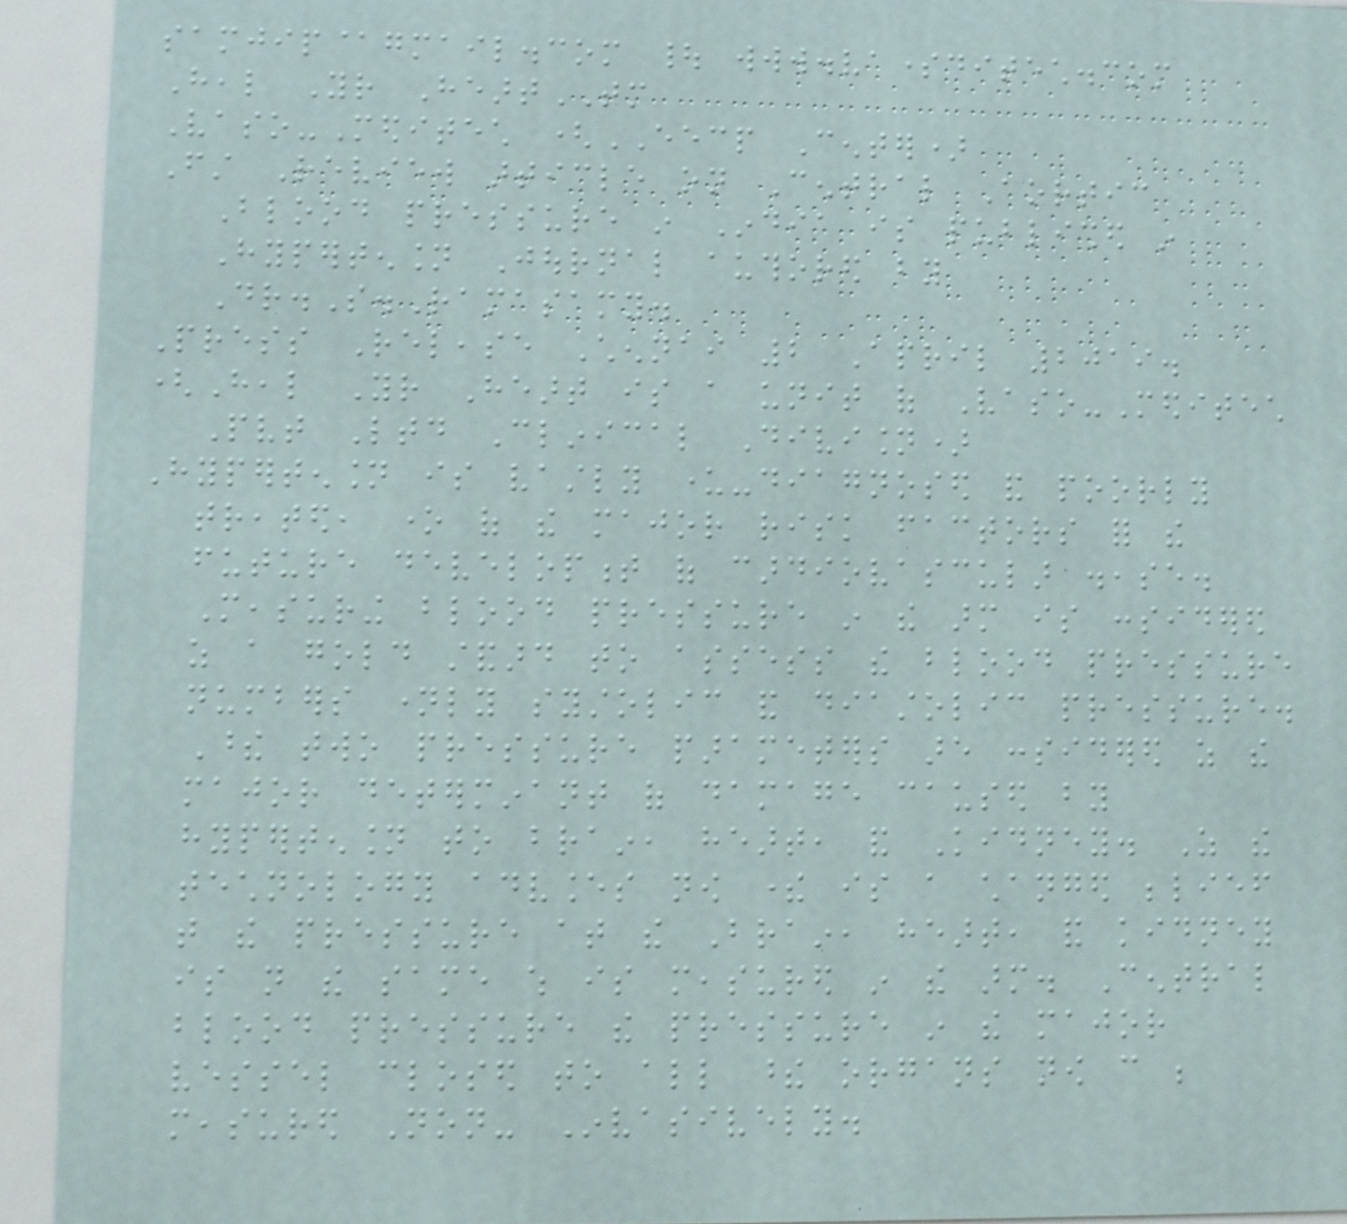samjip@gmail.com | www.vasomeditech.com
Heal Your HeartTM
Vaso-Meditech (EECP Center)
First Review article on Central Aortic
Blood pressure in India is published in
Hypertension Journal authored by
Dr.S.Ramasamy.
Press Release Chennai 2 April 2019.
(Heal Your Heart is a unit of Vaso-Meditech
Pvt Ltd Clinical Division)
Hypertension is vastly under-diagnosed and poorly
treated, one of the major risk factors for the
future development of cardiovascular disease.
Measuring blood pressure in the arm is considered
as a gold standard to assess the blood pressure
numbers namely systolic and diastolic pressure.
These two pressure parameters are considered as the
major determinant of damage caused by
hypertension to brain, heart, and Kidney. As the
technology advances now there is a changed belief
that the pressure at the Brain, heart, and kidney
is not the same which is measured in the arm. Central
blood pressure the pressure in the major
vessel closed to all these organs now can be
measured Non- Invasively.
